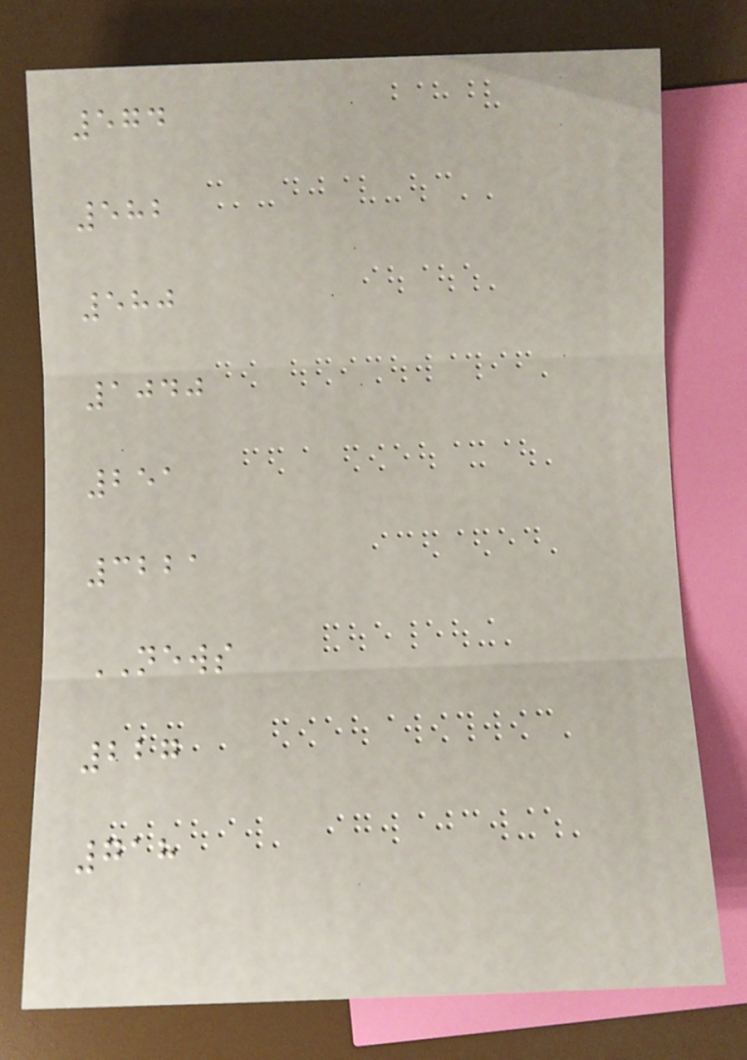574
582
580
1040
251
3221
NEWS
227
718
